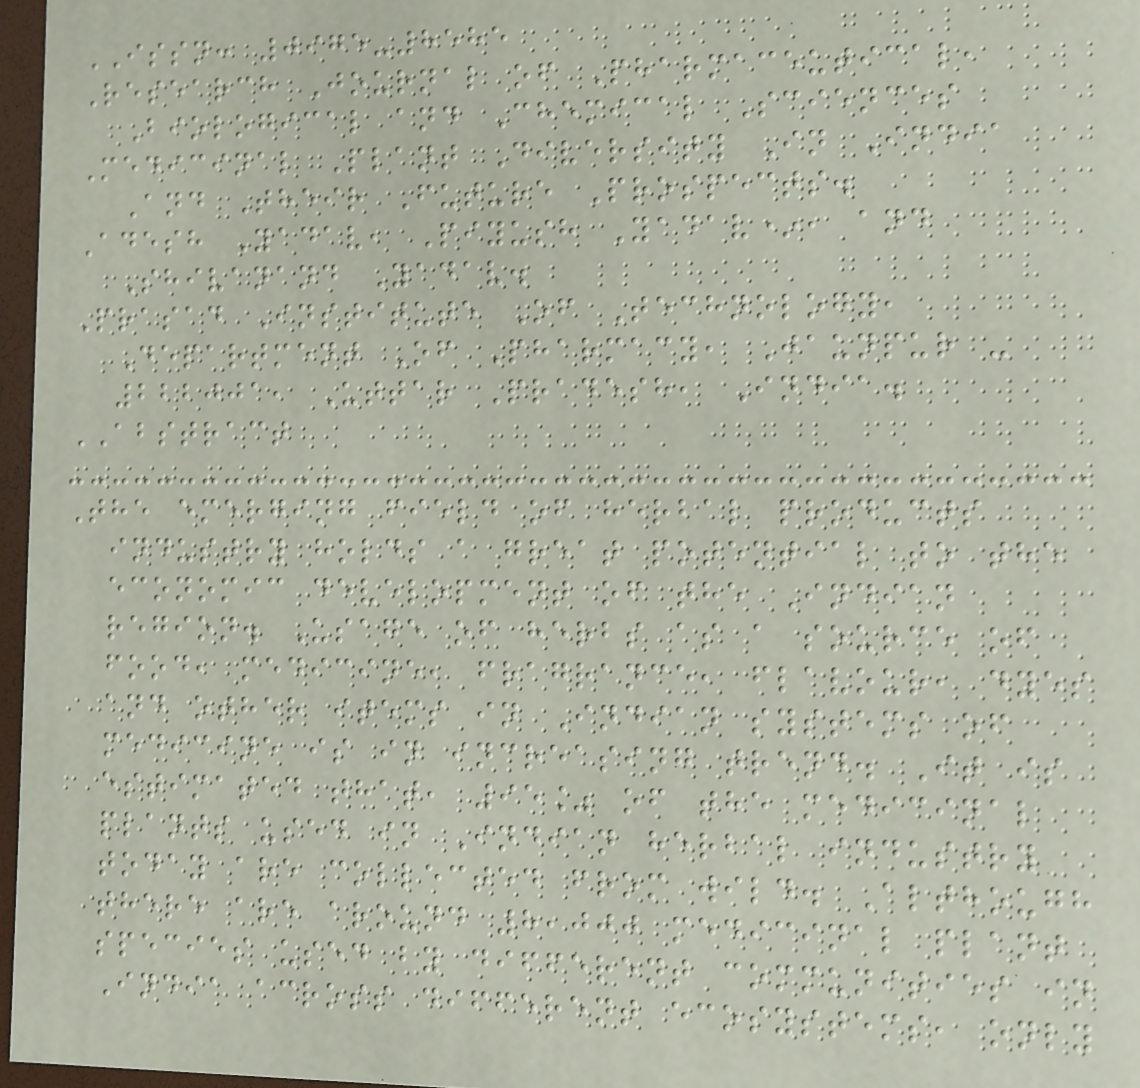ISSN: 0975-8585
Research Journal of Pharmaceutical,
Biological and Chemical Sciences
Medicinal Plant Diversity In India
And Their Future Prospects.
Adesh Yadav, Piyush Yadav*, and
Shivanand Yadav.
Prasad Institute Of Technology,
Department Of Pharmacy, Jaunpur -
222001, Uttar Pradesh, India.
ABSTRACT
The emerging field of herbal products
industry holds a great potential to the
economic development of the Indian
region. Usage of herbs as a source of
food, medicine, fragrance, flavour, dyes
and other items in Indian systems of
medicine is in increasing trend. It is
estimated that, 95% of the medicinal
plants used in Indian herbal industry
today are collected from wild. Although
there are around 8,000 medicinal plant
species used by different communities in
India across different ecosystems, only
